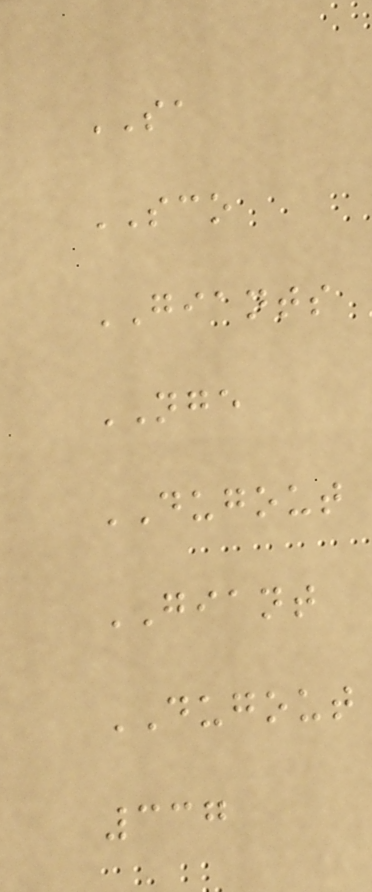SA
SCO
GIANTS
NGE
DUGOUT
GIANT
DUGOUT
337
